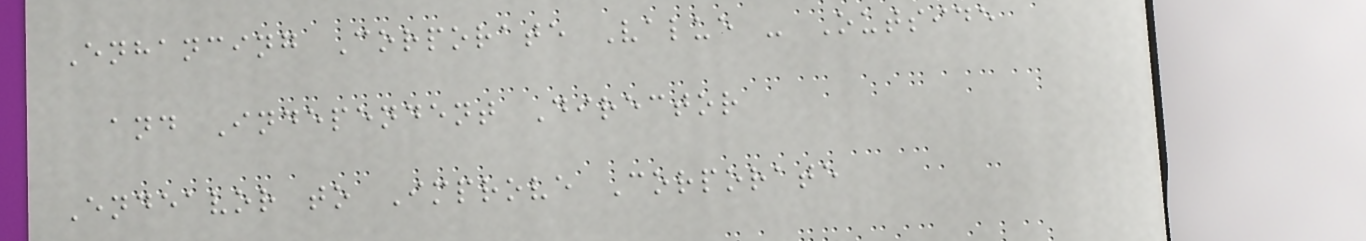Enhancing Corporate Value - Outside
and Independent Director
Endeavor to Improve Corporate
